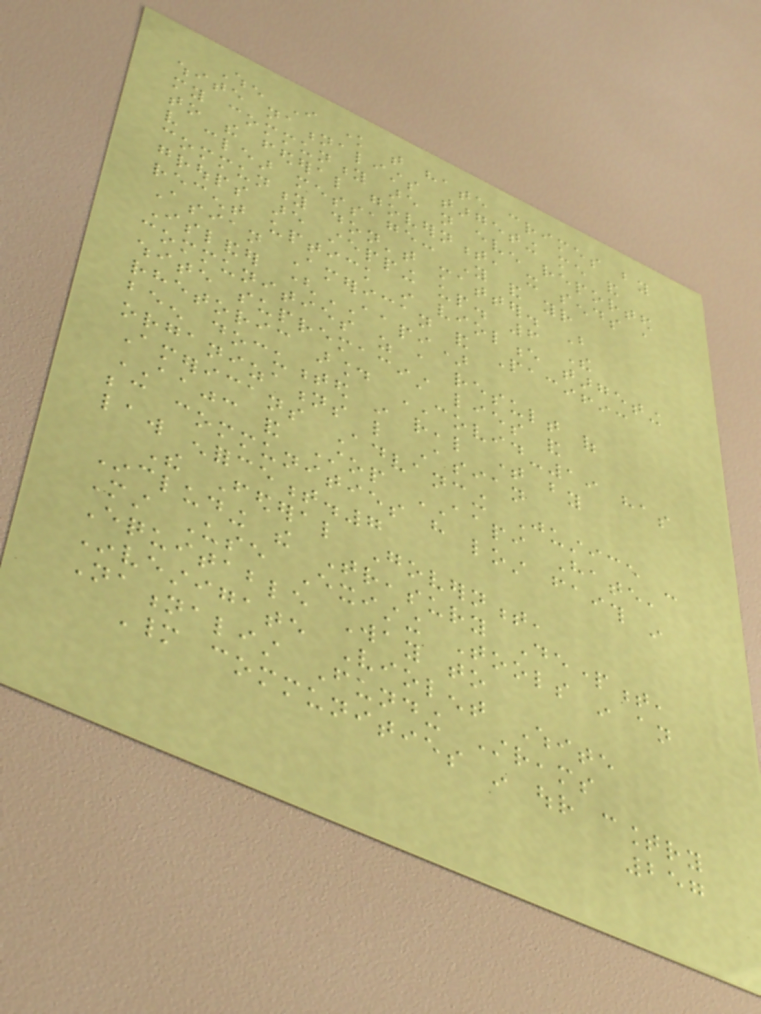When I know that hate crimes by
white nationalists targeting me and
my community are not even reported
to the federal government, it sends a
very clear message: You and your
community don't matter. But
groups are stepping up. 6 The
recent uptick in violence targeting
Asian American and Pacific
Islander (AAPI)
communities as a result of
white supremacist lies and
rhetoric around COVID-19 has
been documented in real time by
organizations like Asian
Americans Advancing Justice -
AAJC and Stop AAPI Hate,
because communities have lost faith in
law enforcement.7
The Federal Government,
Including the Treasury Department,
Must Use Existing Tools in an
Equitable Way to
Investigate Violent White
Nationalist Funding Streams
Many communities in our country
257
